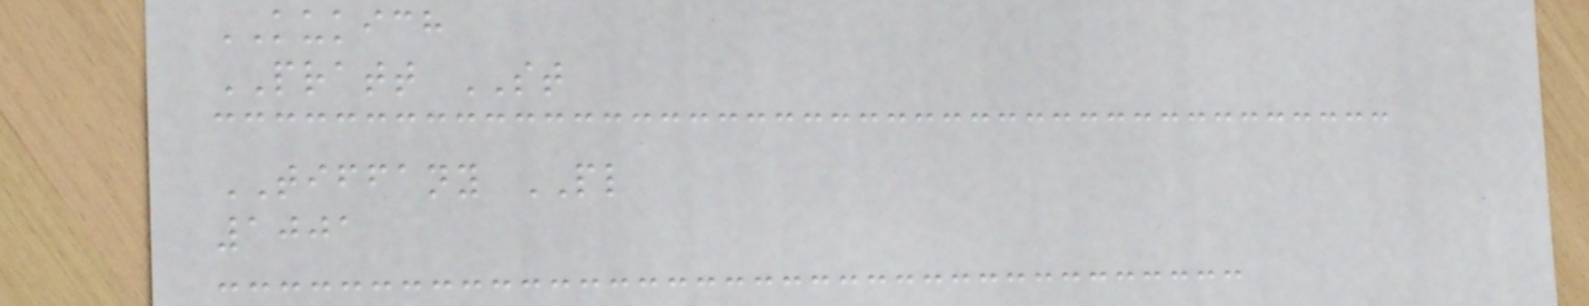KUKICH
PRATT ST
TIFFANY PL
1001
